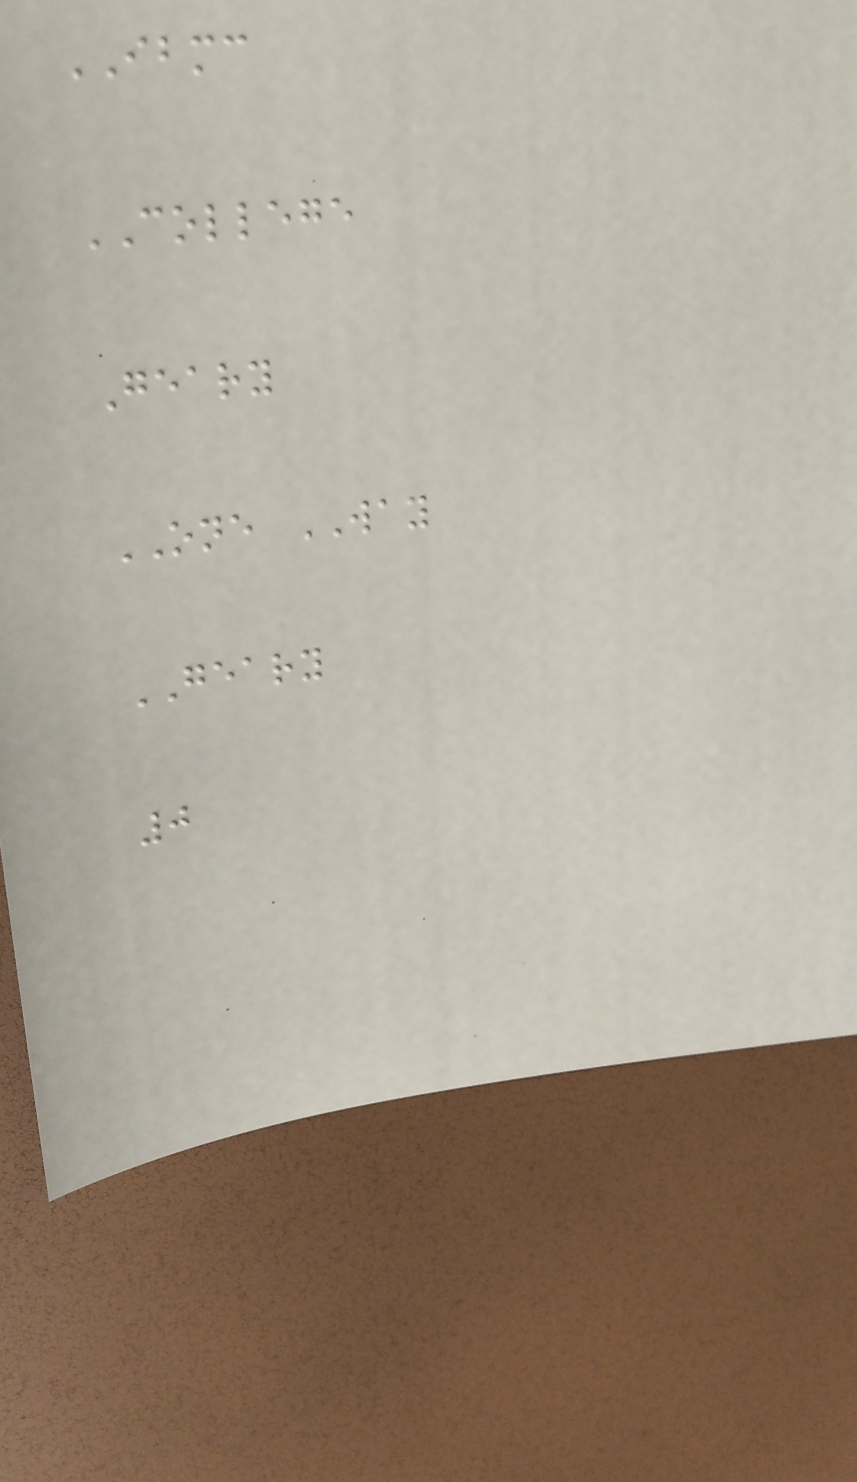IBMC
COLLEGE
Geary
ONE WAY
GEARY
0
